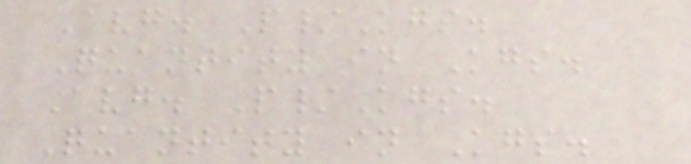Avg. P/Kgs.
Quantity in Kgs.
Avg. P/Kgs.
Quantity in Kgs.
